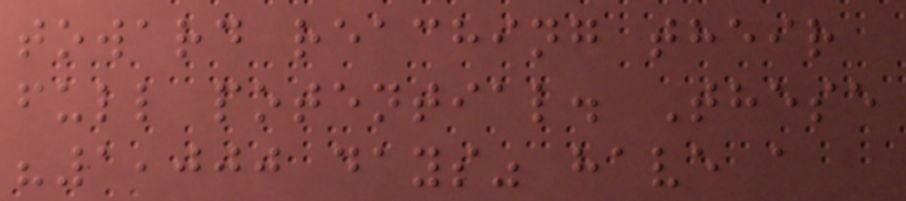toward reaching their
full potential. These
"1,000 days" have a
